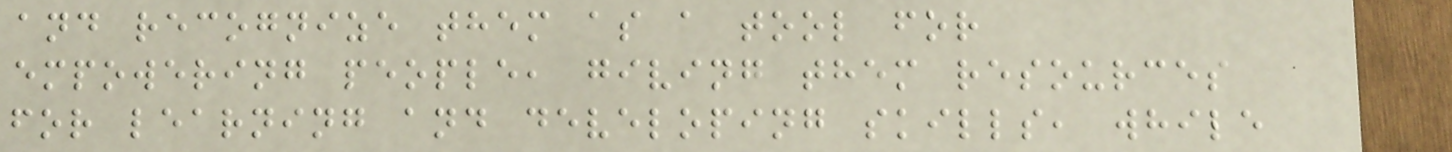and recognize them as a tool for
empowering people, giving them resources
for learning and developing skills, while
